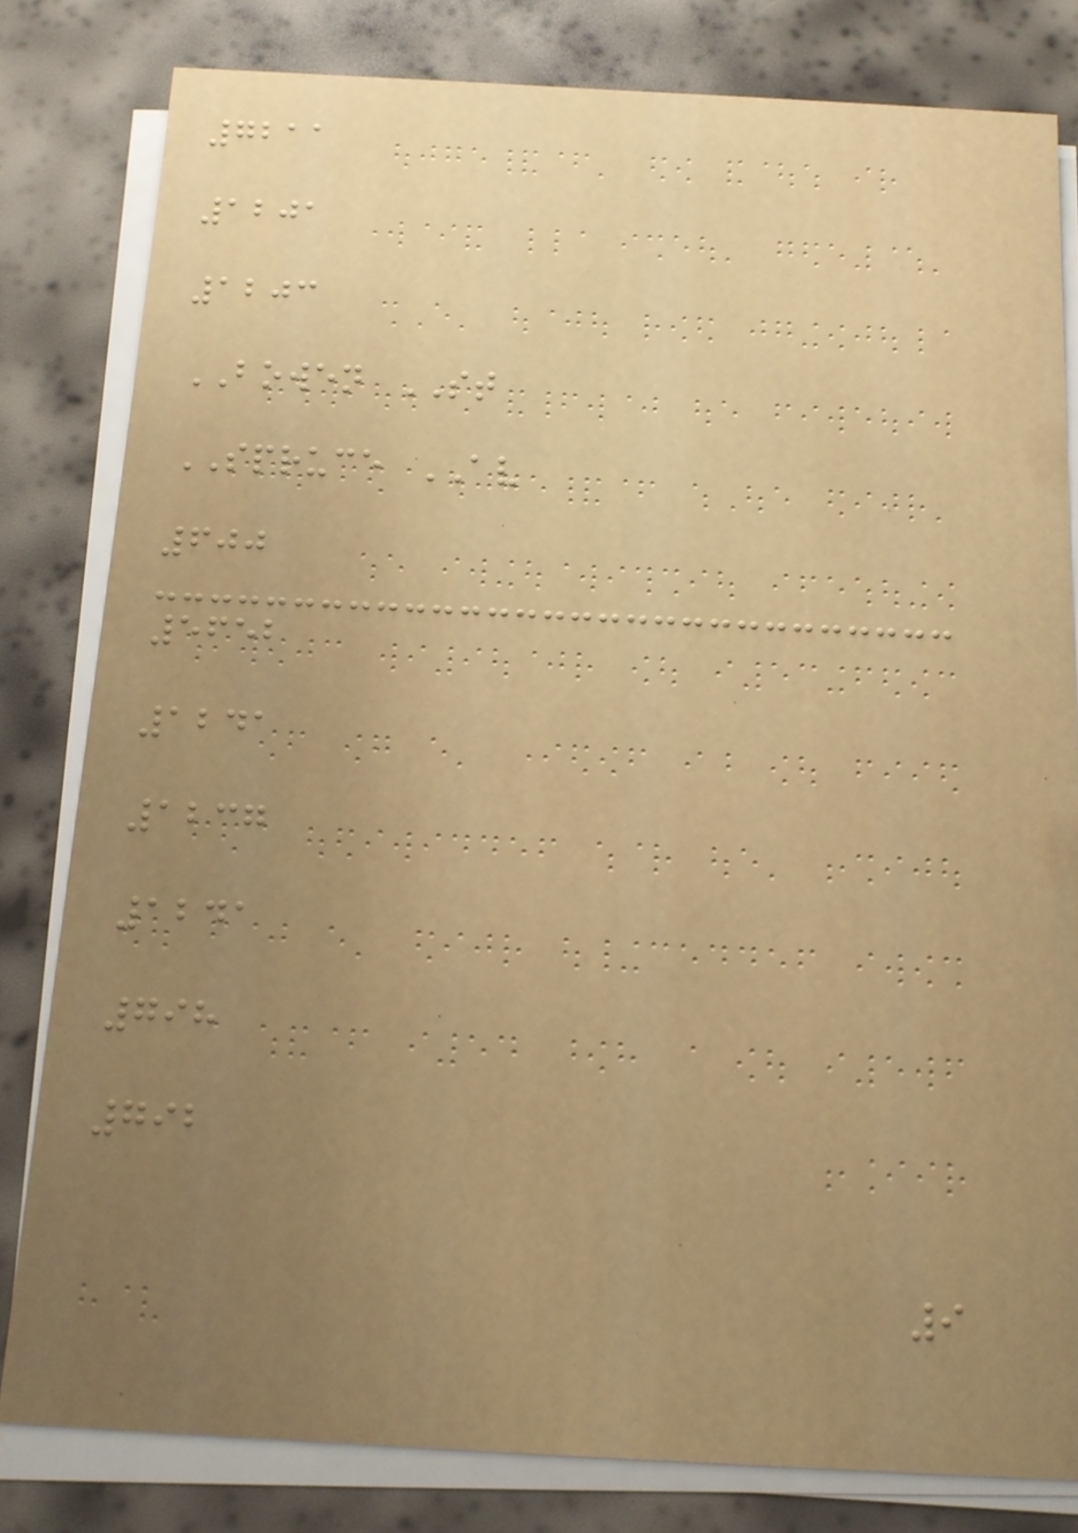7211
1201
1203
BOWEN ST
SPRUCE AV
600
5652
1241
1237
1241
798
792
9
